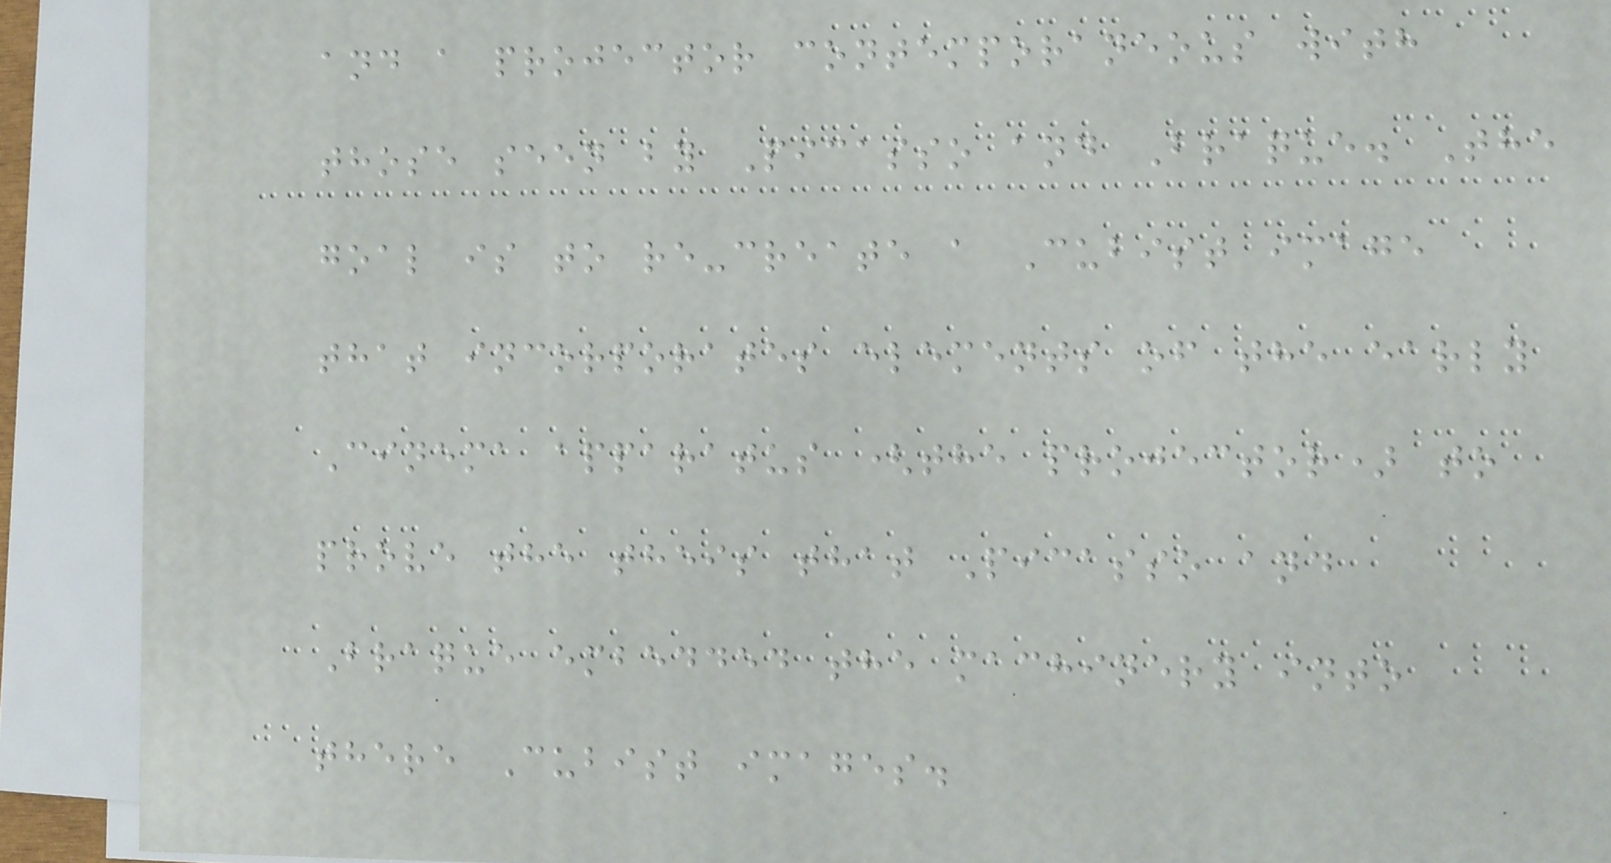and a projector contemporaneous with
those seen by Picasso and Braque. The
goal is to re-create a Cubist image
that incorporates elements of the early
Cinema apparatus (the projector) to
prove the theis that Picasso and
Braque embedded the machinery into
there Cubist images.
